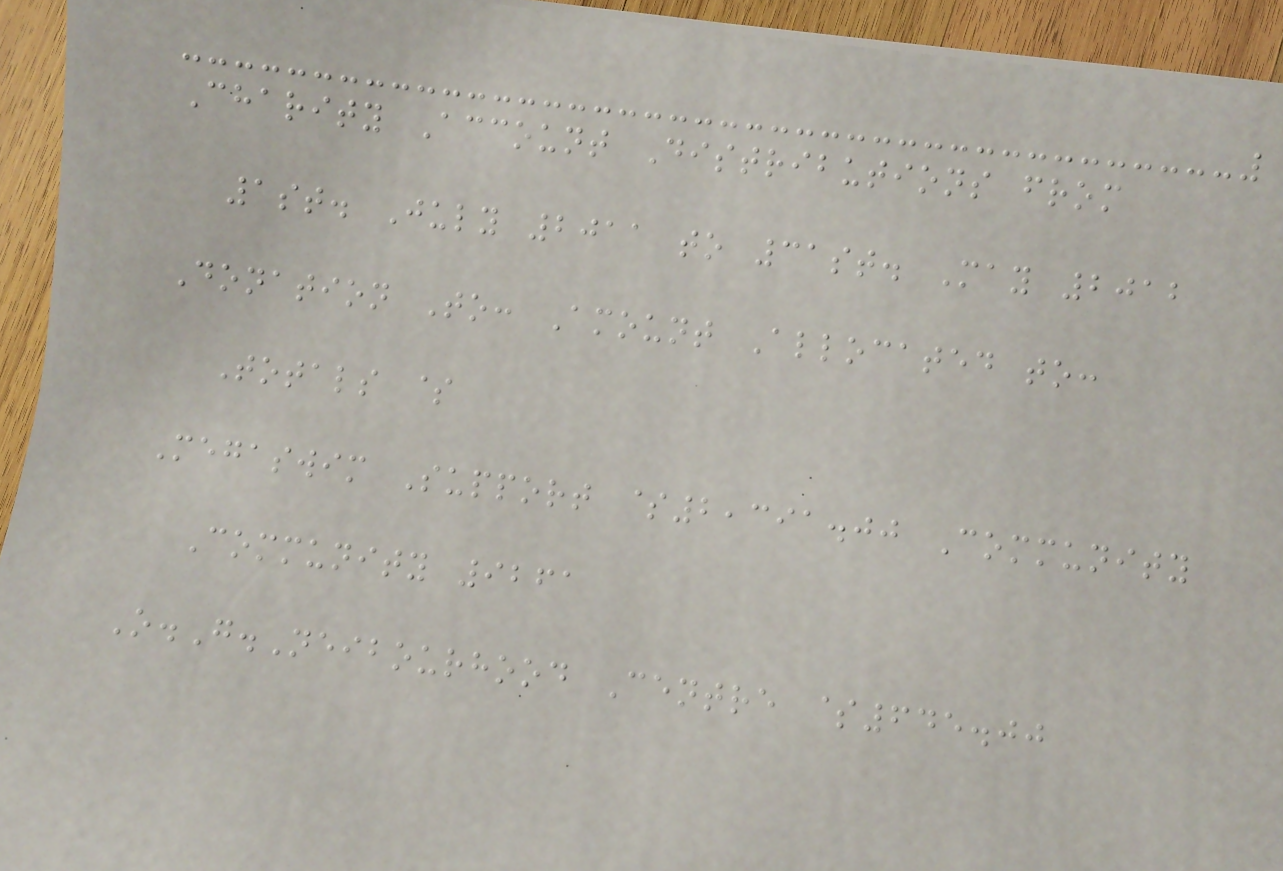Charity Account Distributions from
1st. July 2011 to 31st. May 2012
Donation To: Amount Allocated to:
Totals $
Megaswim Support $2,391.00 Community
Community 9261
O.G.Neibourhood Centre $645.00
